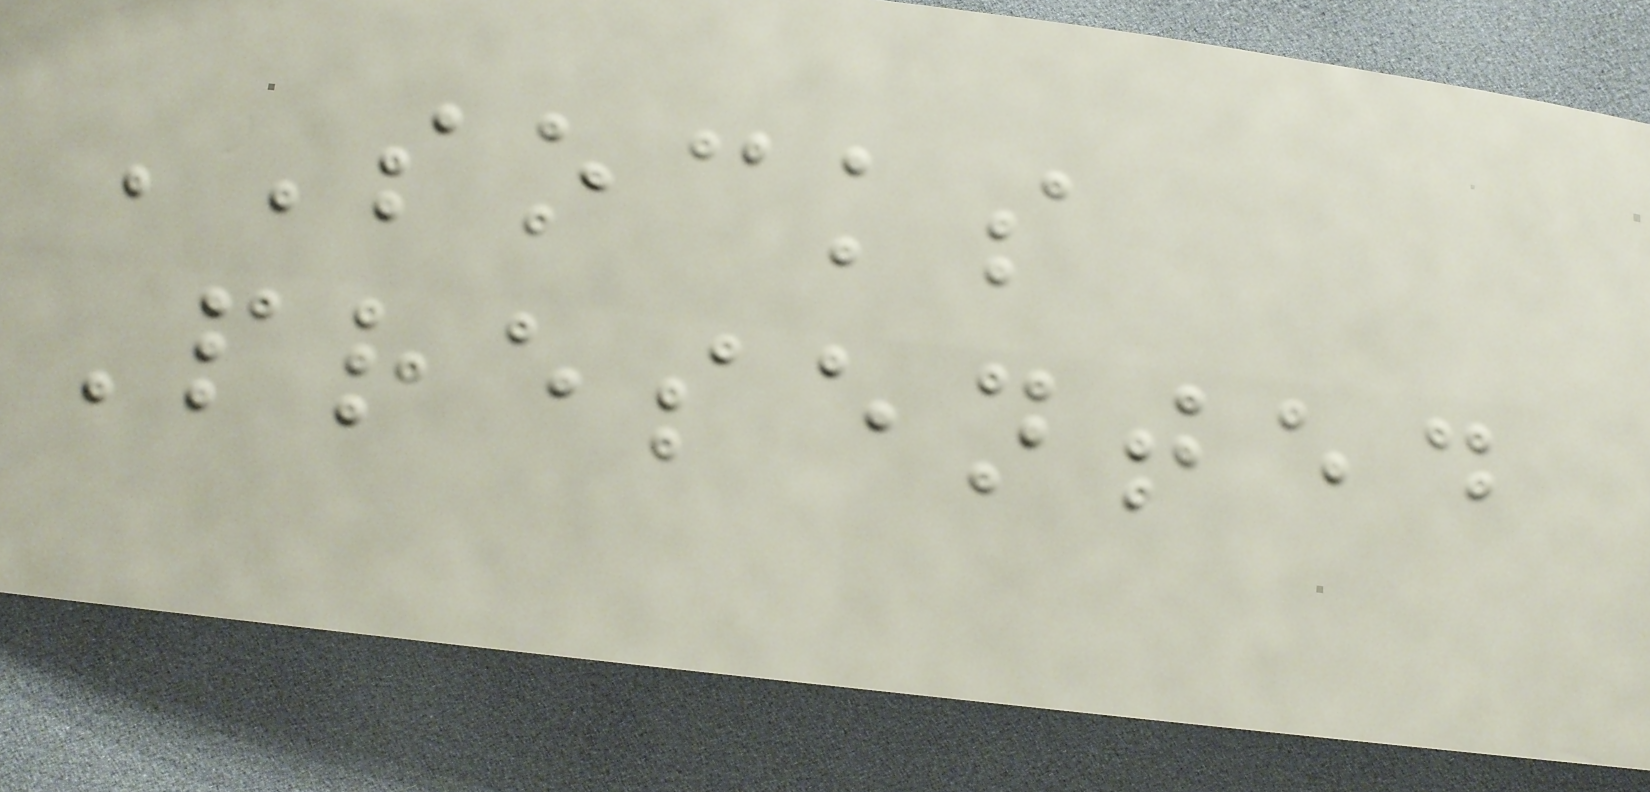SOCKS
Presented
